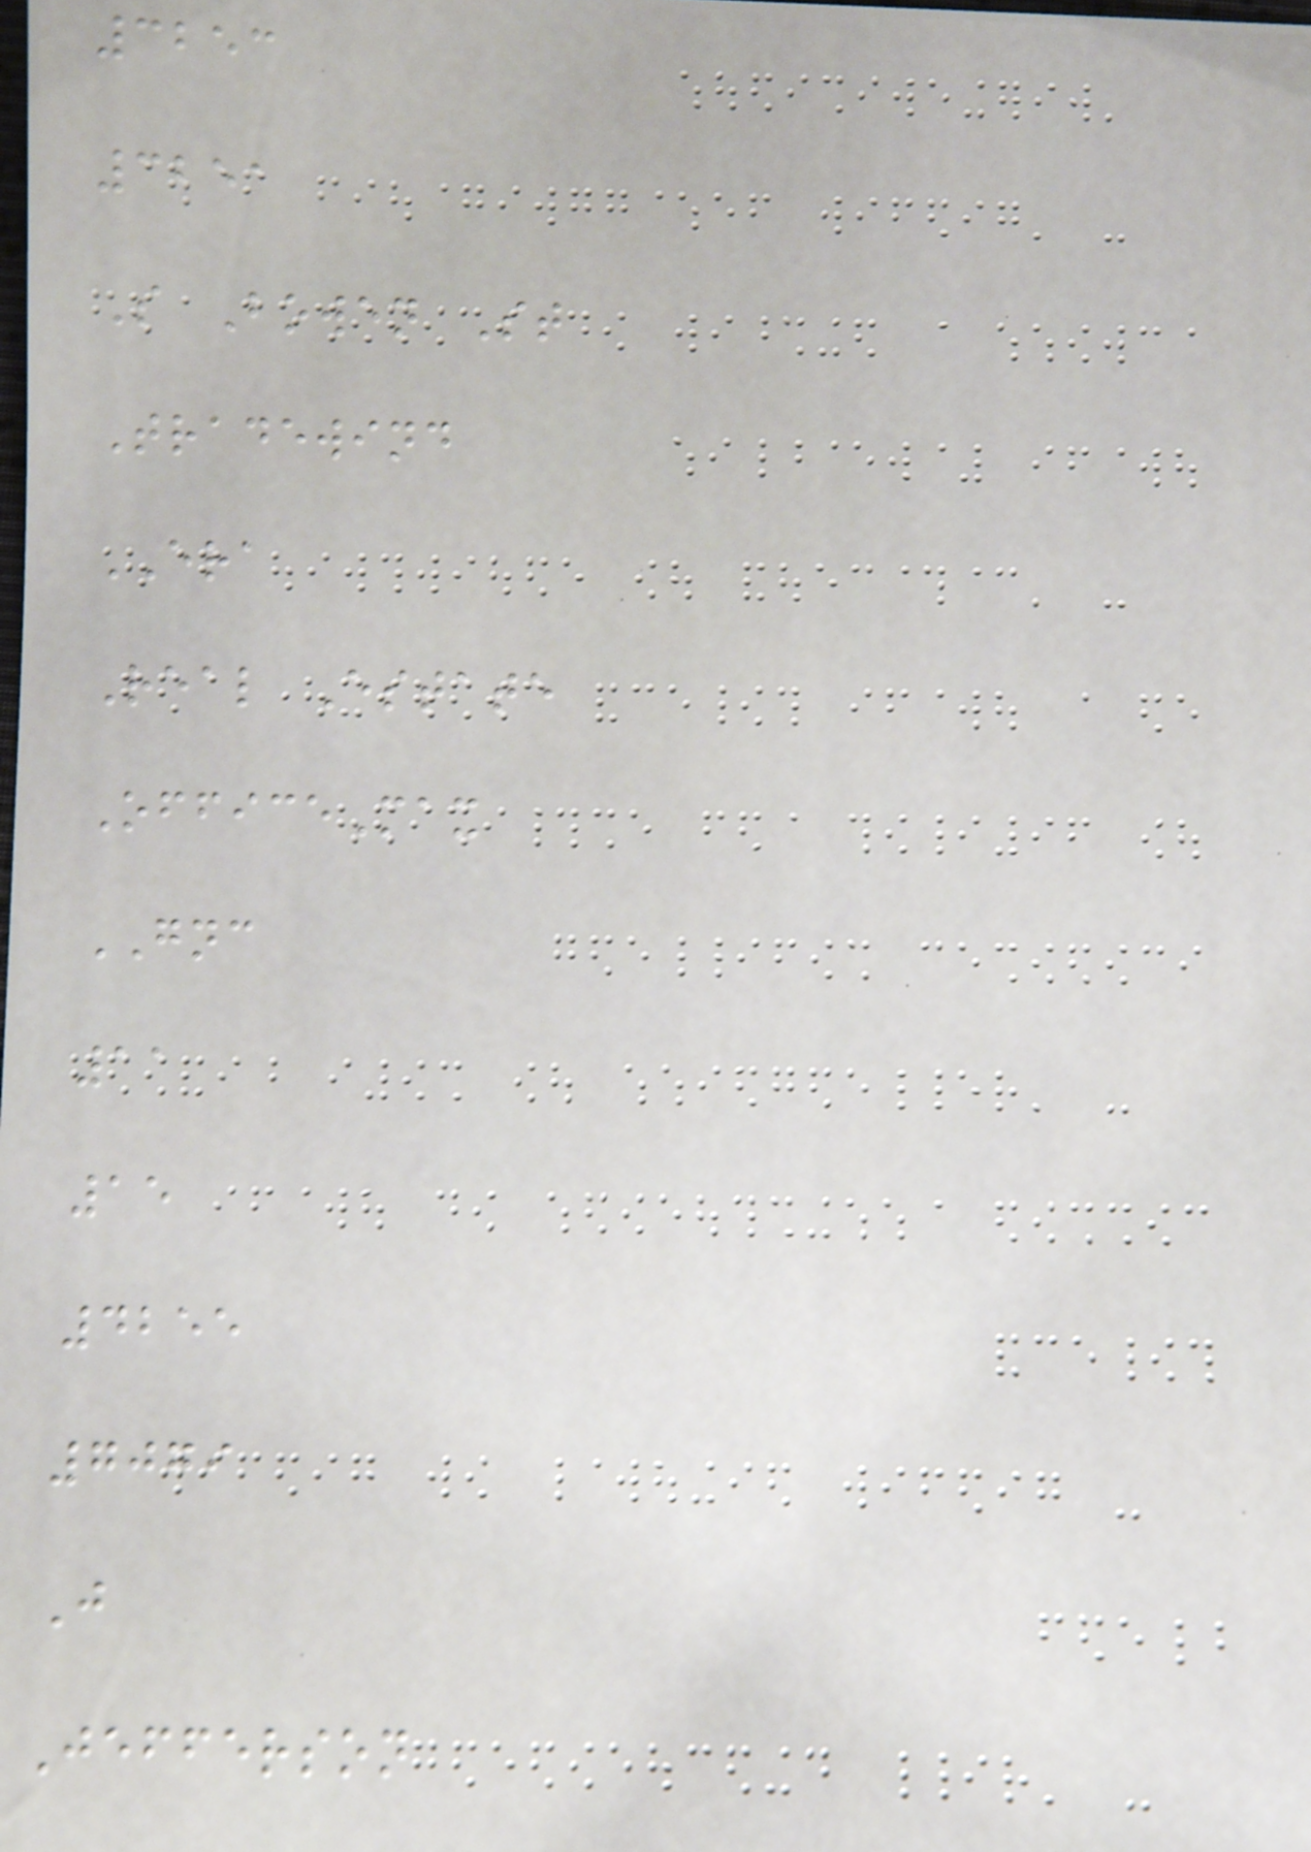3253
3251
S Bowen St
Tradewind
ERA
Real Estate
OfficeMax
GNC
11
15
4255
7079
J
Jefferson
